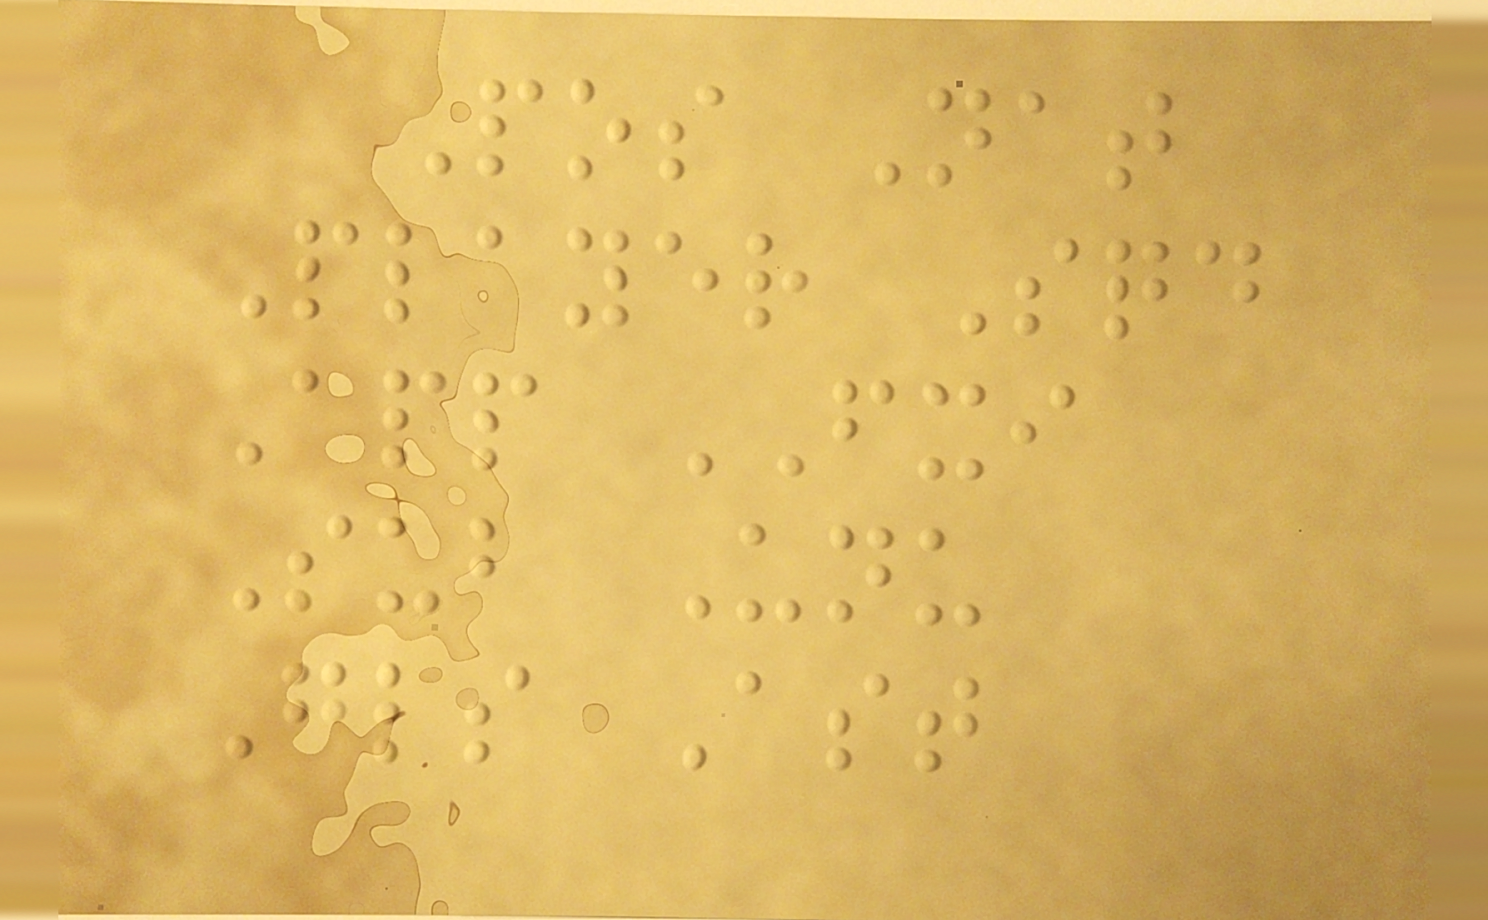Pos Nat
Player Sqd
App FXI
Sub Unu
Gls Ast
